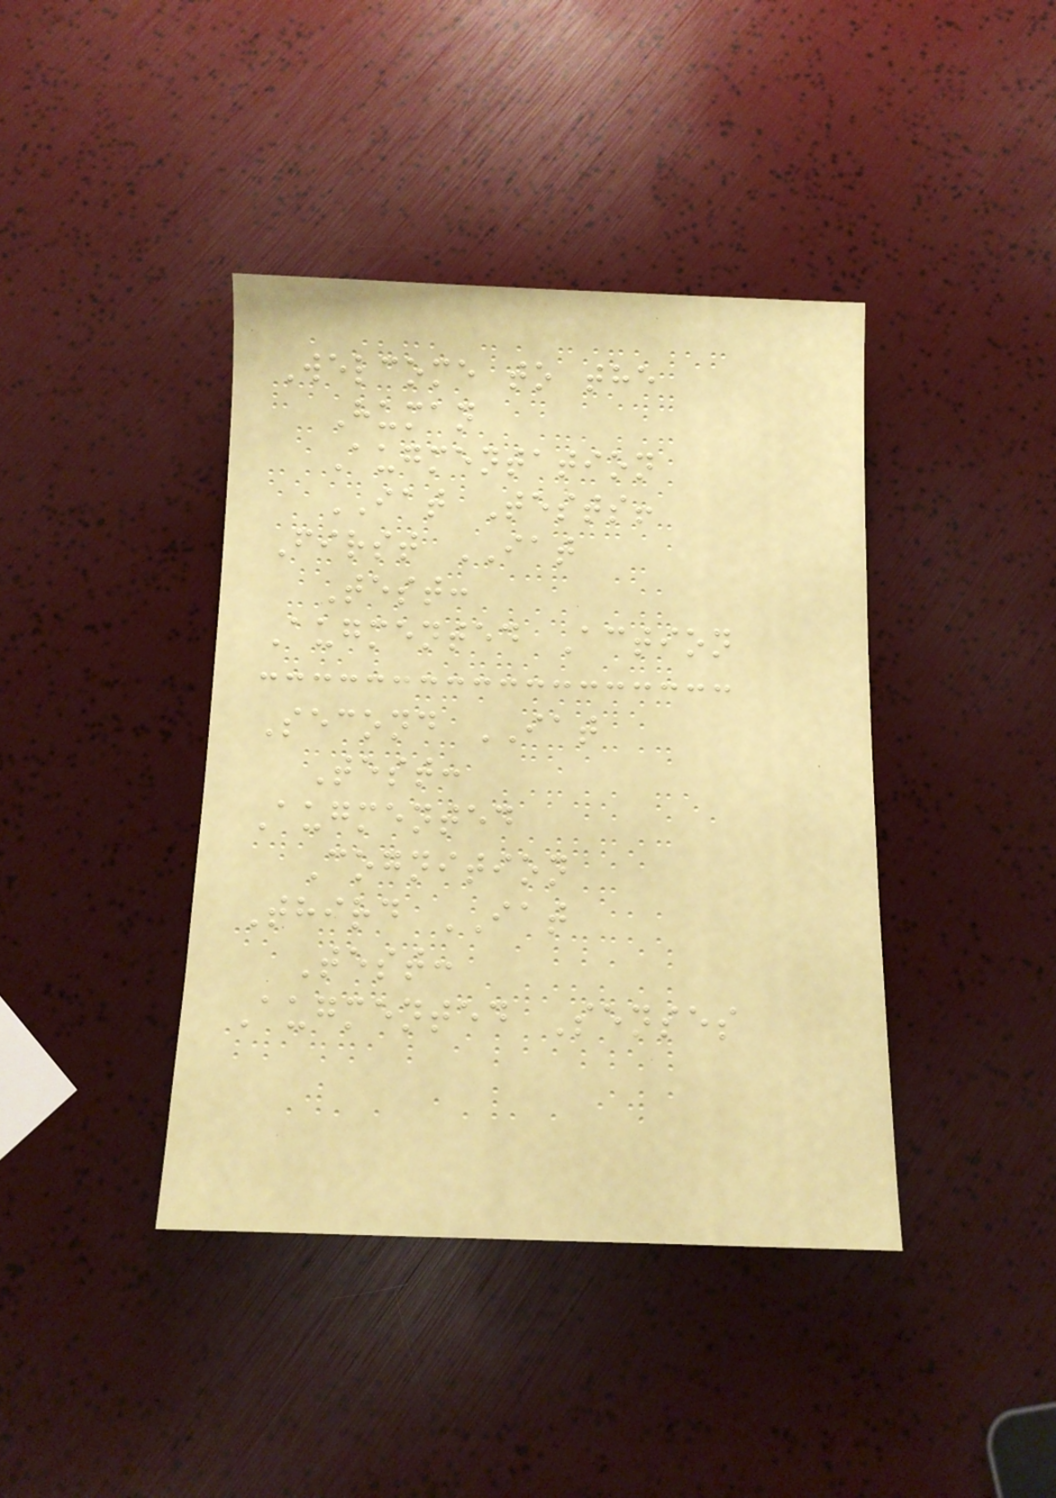Welcome to the
Human
Augmentation
IAT Tests!
First IAT
Test:
Augmented Action
Second IAT
Test:
Augmented
Cognition
Third IAT
Test:
Augmented Senses
